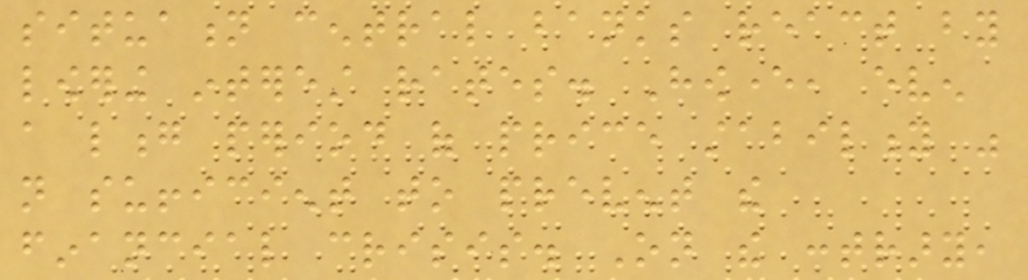situation central banks react by
lowering interest rates. However, even
a long period of price stability was
not sufficient to prevent the
financial crisis. On the contrary,
